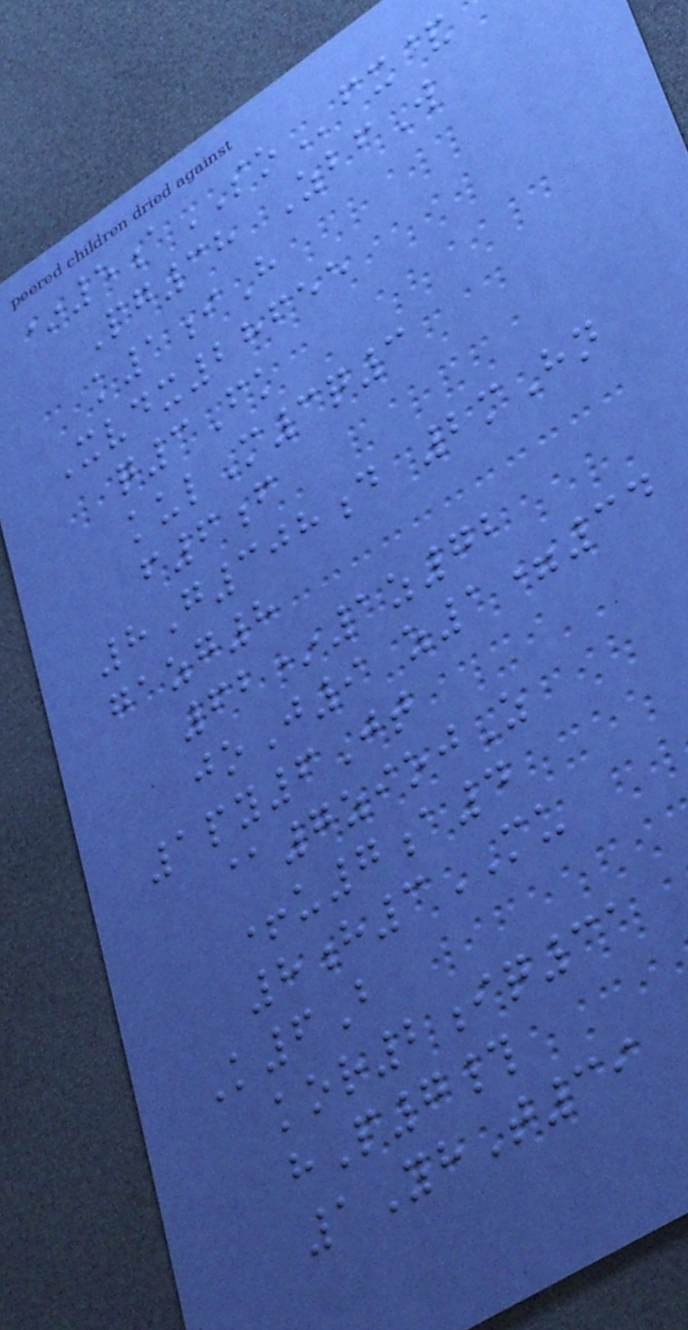*5aSOfx&
Pg38 ZbfW
k1iH
Xvdx28655
q3Fk
kulM3q3
f6f
8G308d 2mHn
gazg8
62*1z72
joJ9 z1=34
1py6Jt
@7ziojZ
+u7a4
8h3MU
K6B
kor2iq31
hP7#
1YhT39
